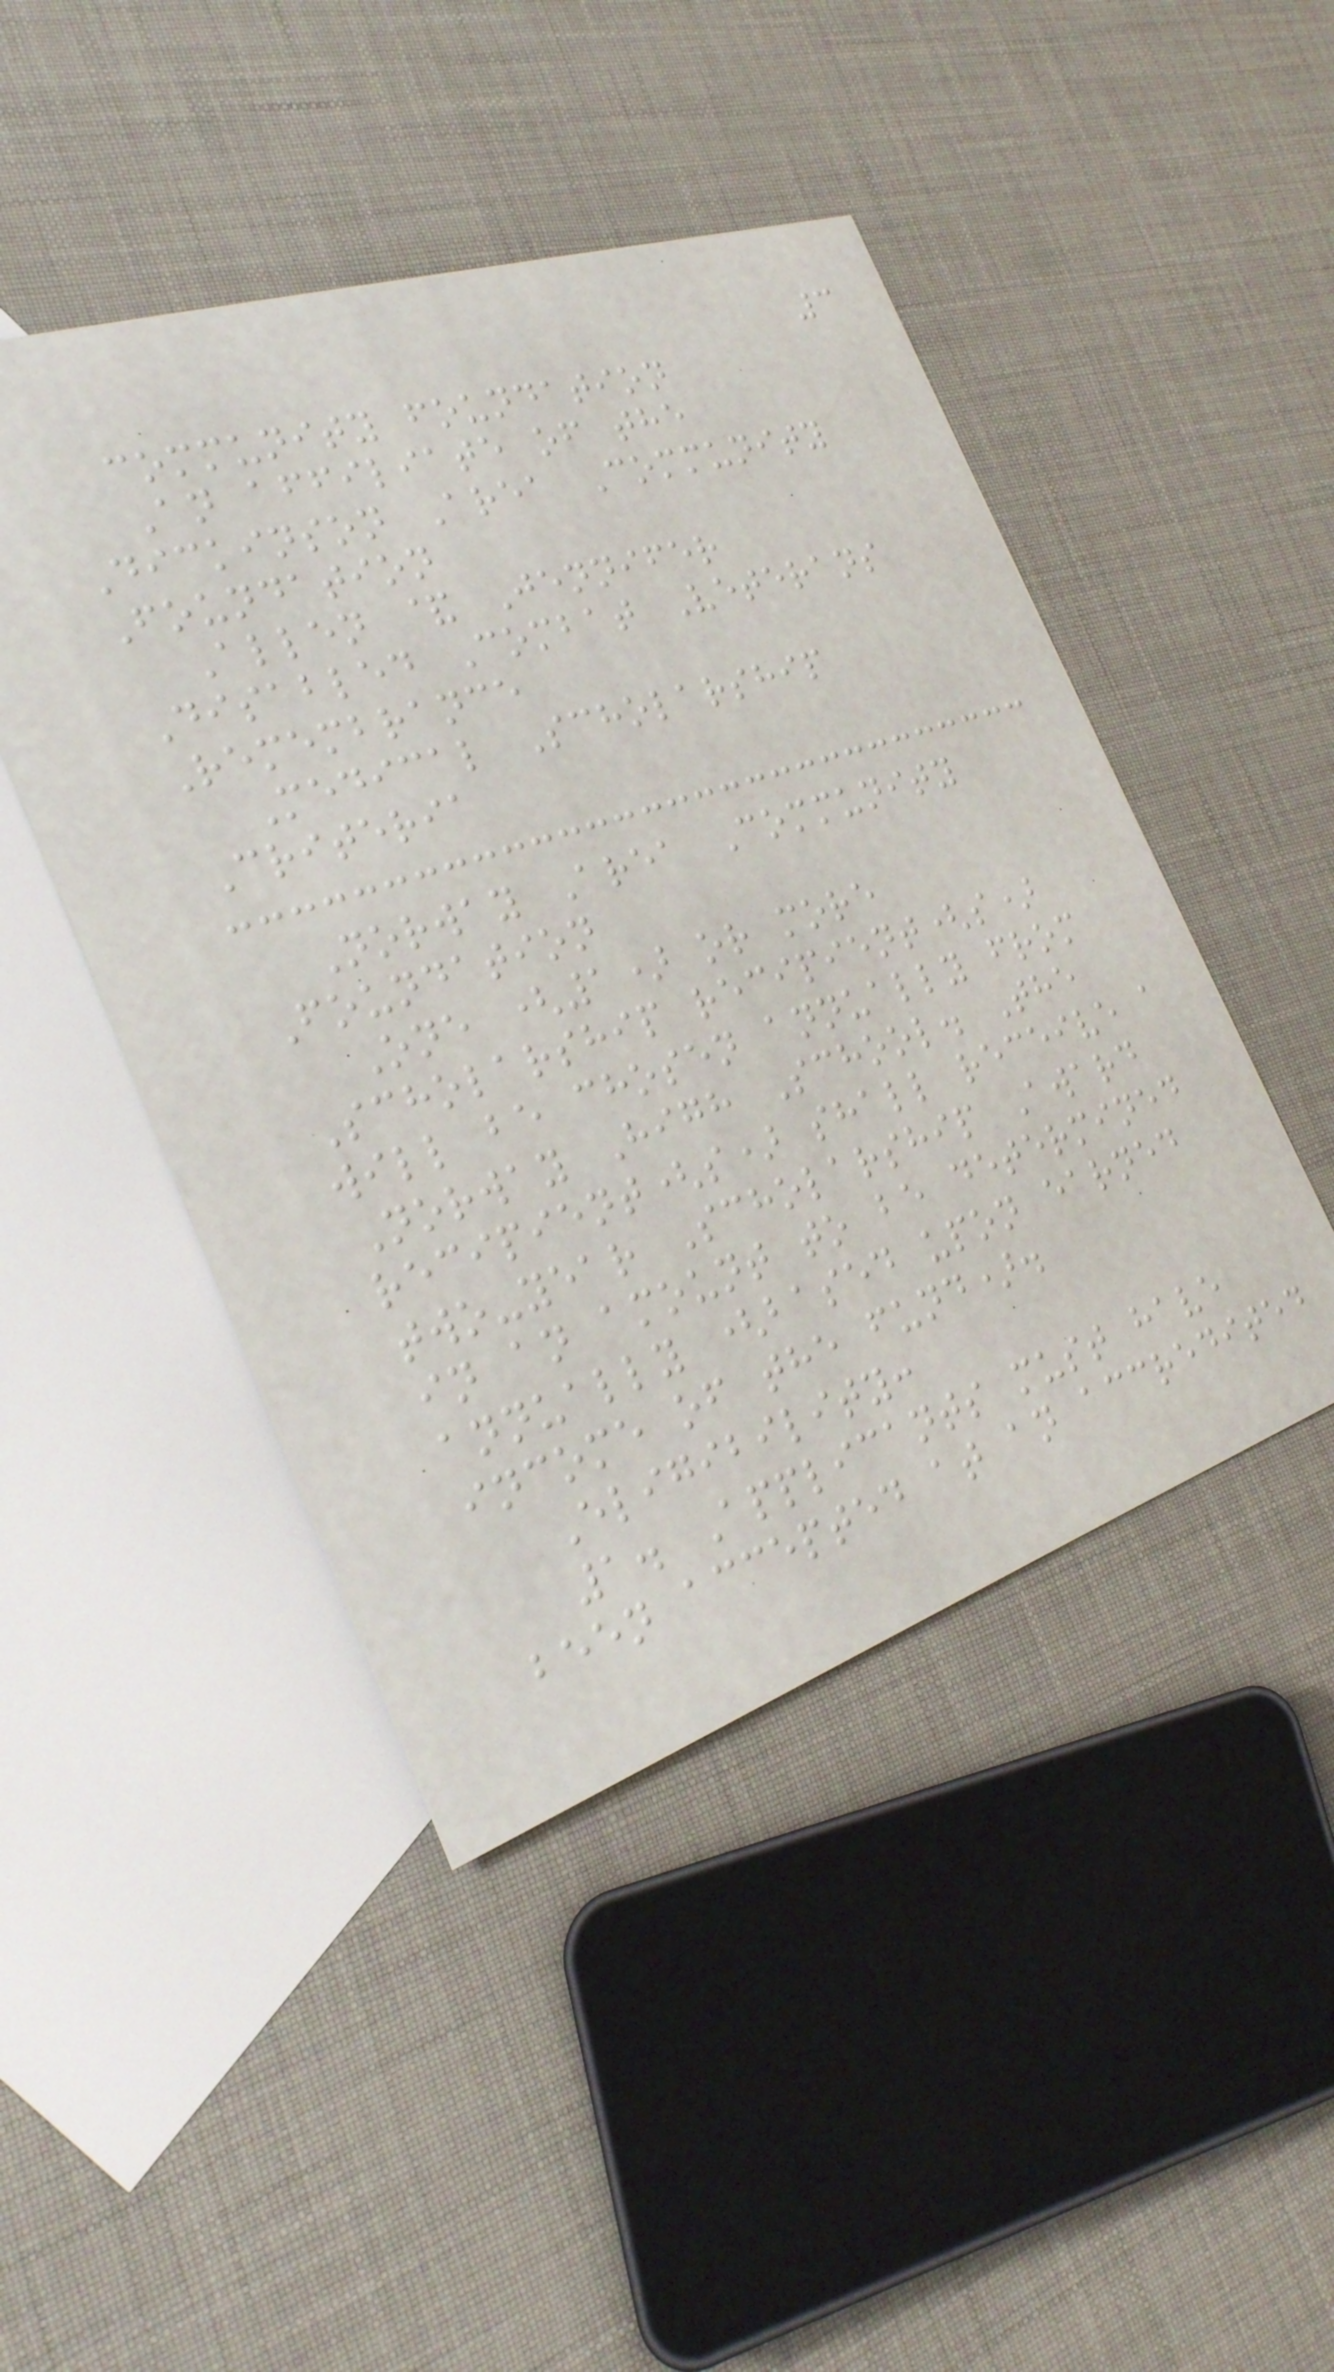3
community foundation
An affiliate of the
Dickinson Area Community
Foundation
Allen & Jennifer
Disabled Combat Veterans
Remembrance
Medical Scholarship
Criteria
Norway Area Community
Foundation
One (1) or more
Scholarship recipient(s)
will be chosen annually from
Norway High School. The
recipient(s) shall receive a
two-year Scholarship Award
in an amount to be determined
annually (based upon earned
income of the fund).
Eligibility:
1. Applicants must have
been accepted at an accredited
